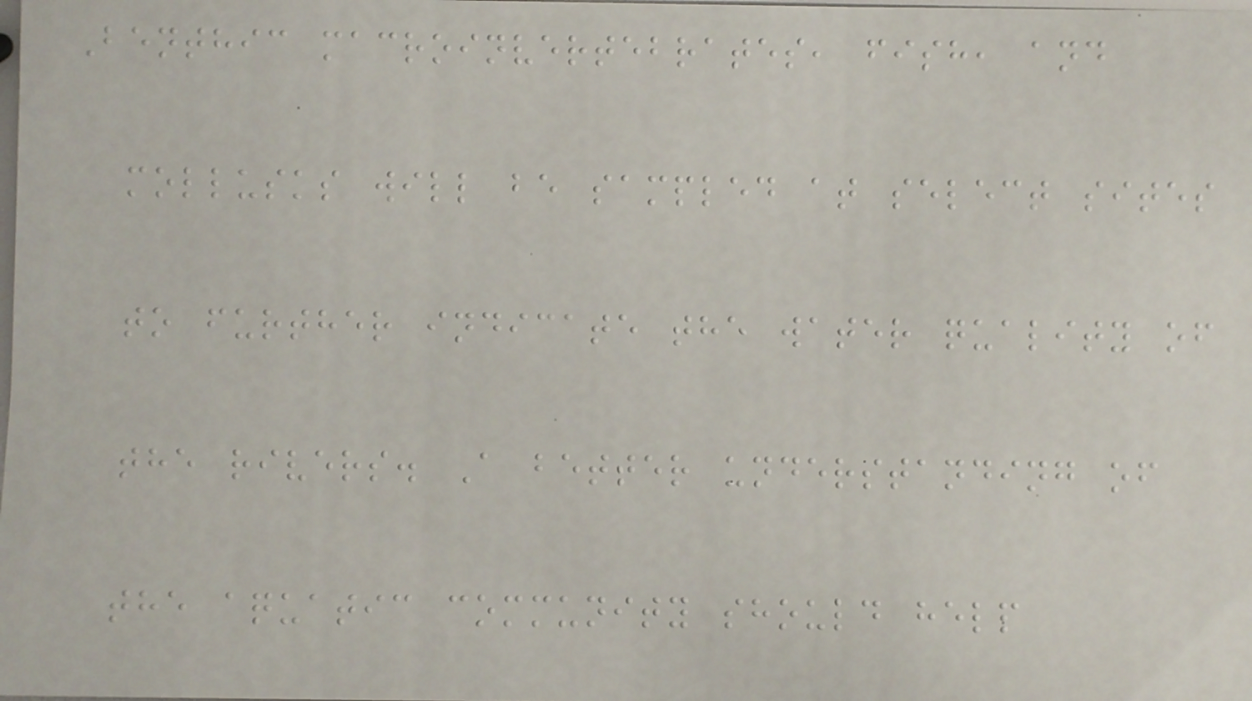Benthic macroinvertebrates, fish, and
mollusks will be sampled at select sites
to further indicate the water quality of
the rivers. A better understanding of
the aquatic community should help
